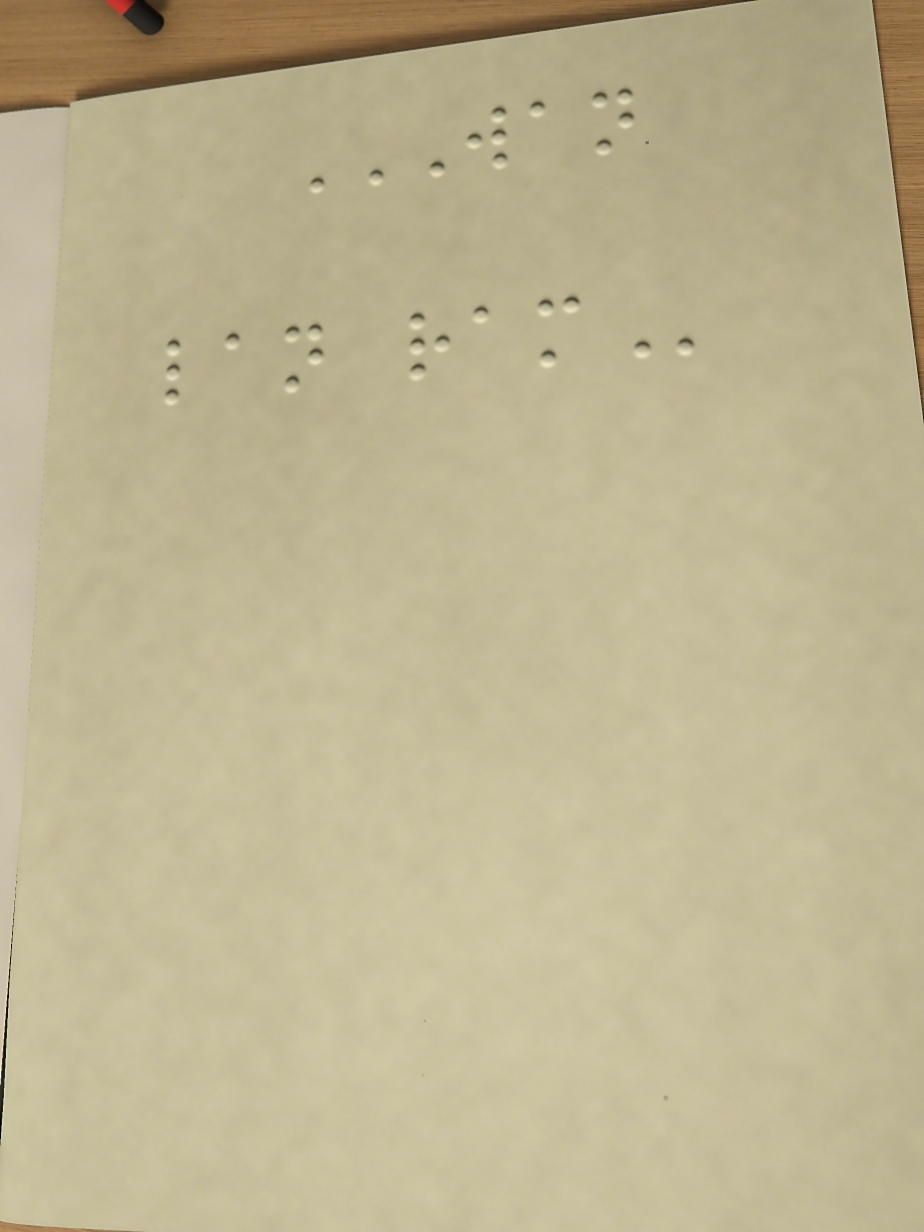WAN
LAN RAM
